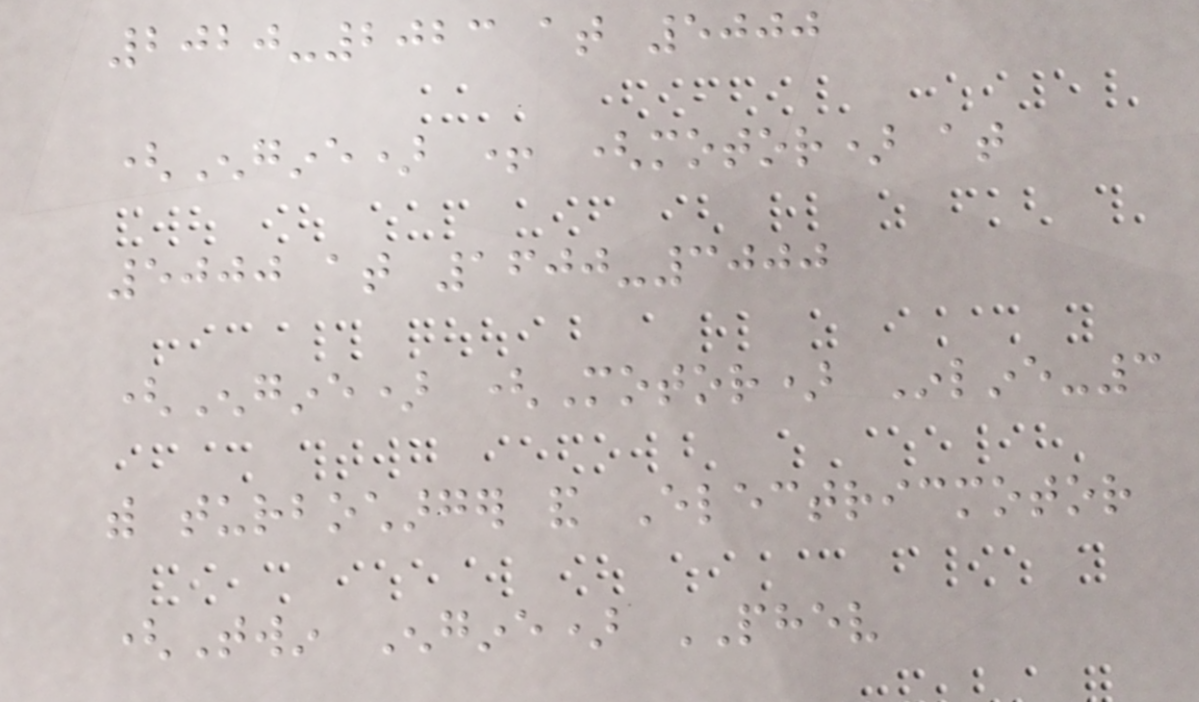2020-2023 at 5000
(Engine) + (motor) at
5000 at 1600-3000
(Engine) (Motor) Inline-3
with turbocharger and Electricmotor
(Twin Engine) PHEV
